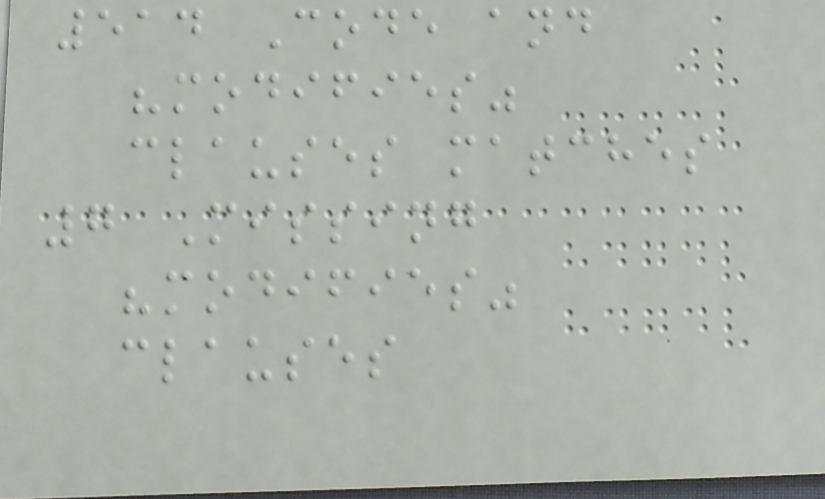514 Code and
"modifies"
clauses matches
7 Missing
"modifies"
clauses
